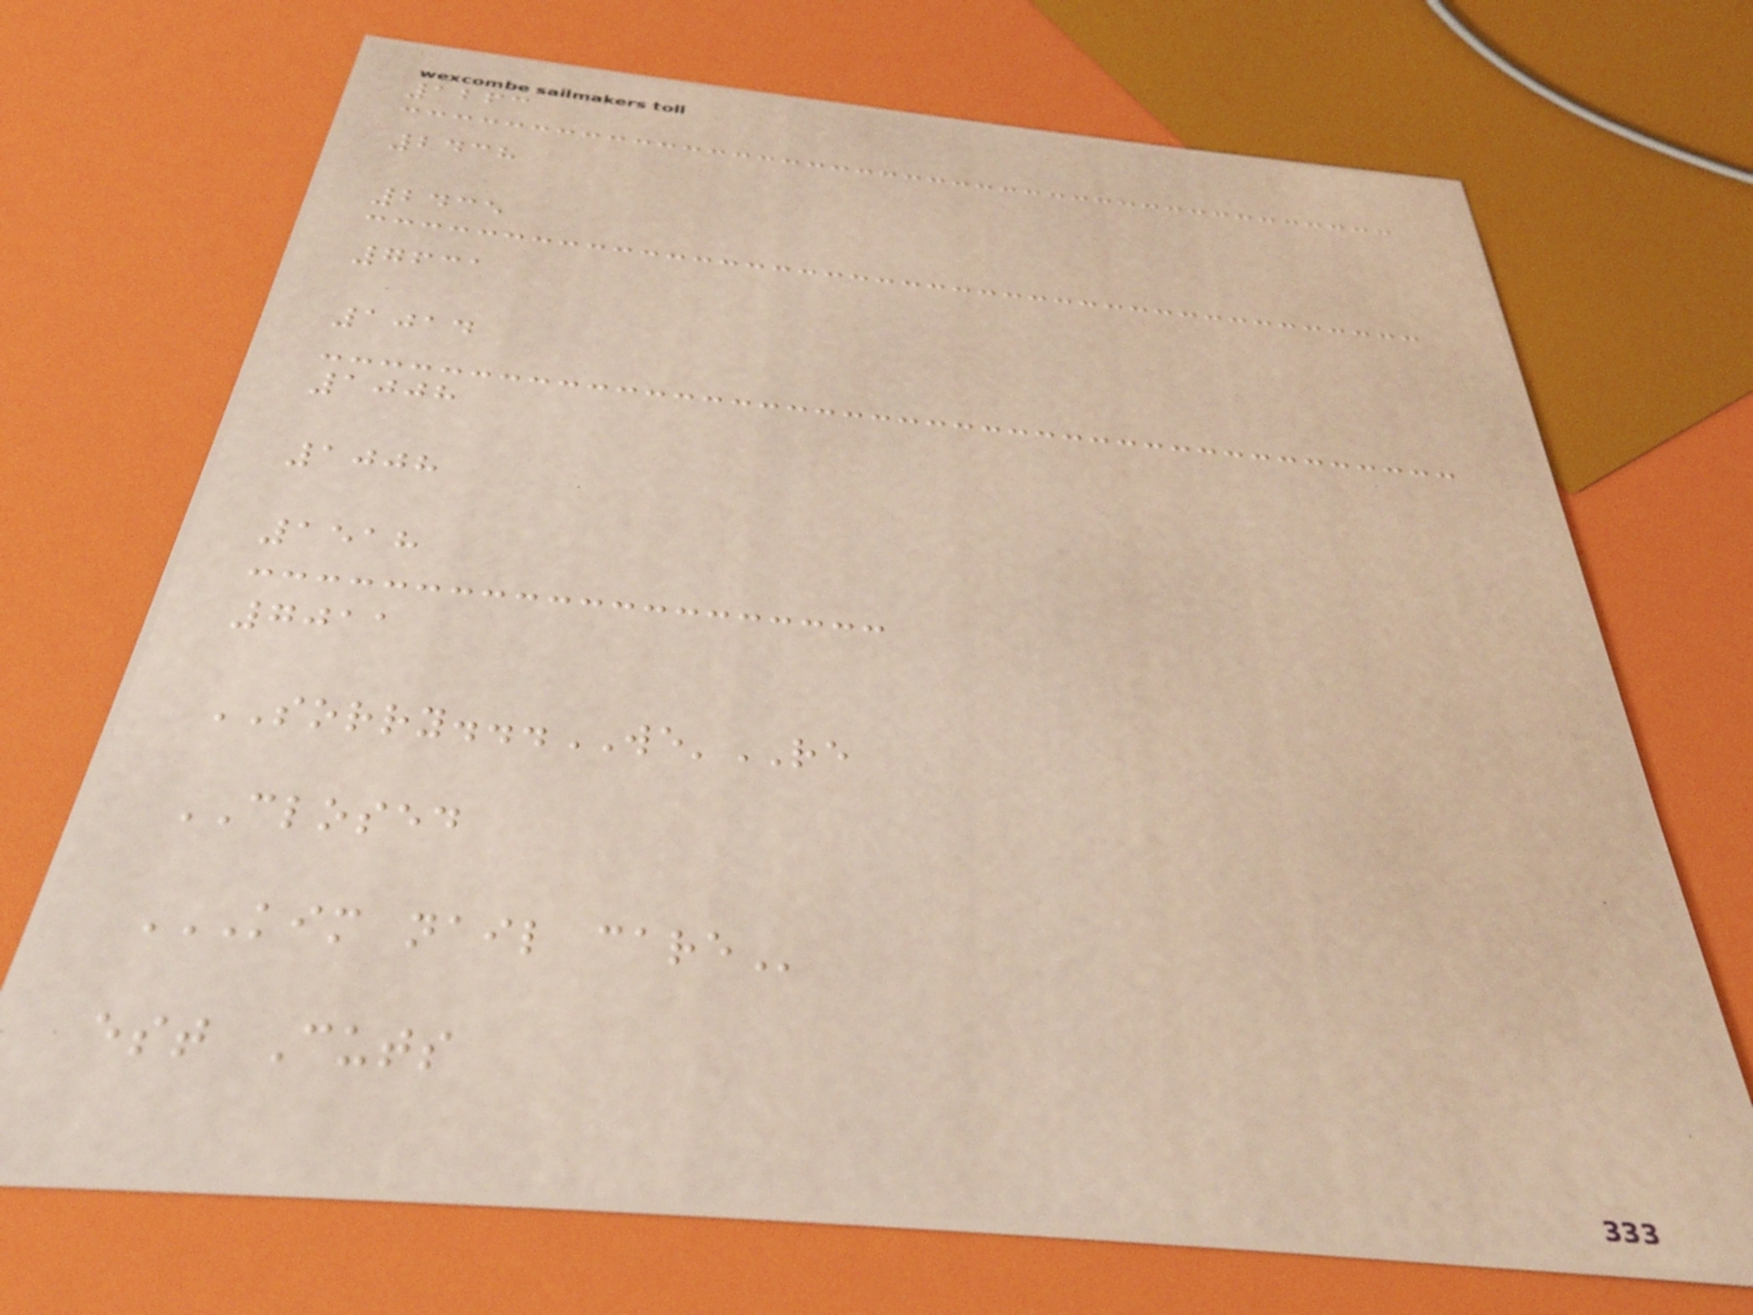1263
2438
2435
7631
1014
1008
1008
1518
7011
SORRY...WE'RE
CLOSED
KIM NAIL CARE
est Cuts
